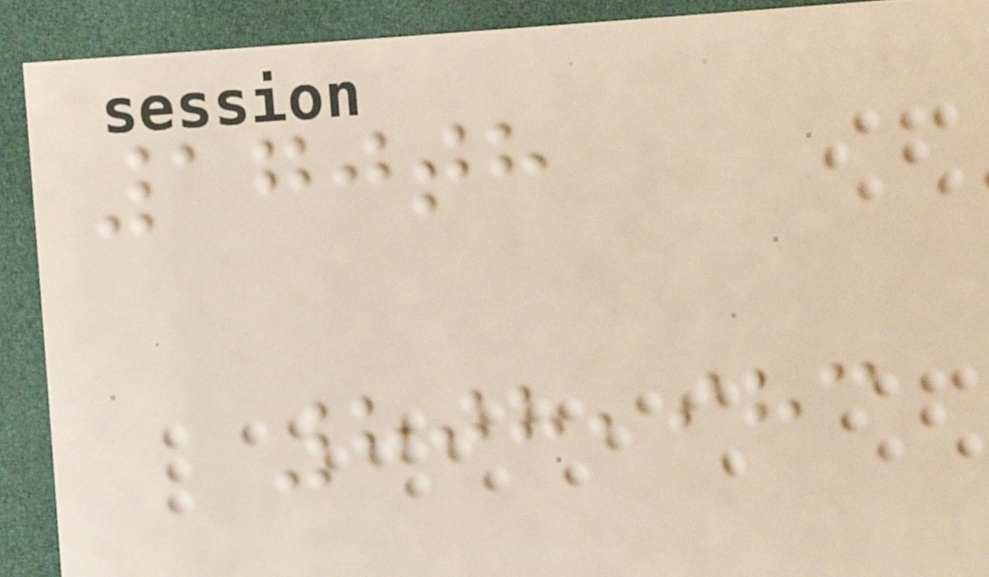170th
808,983
